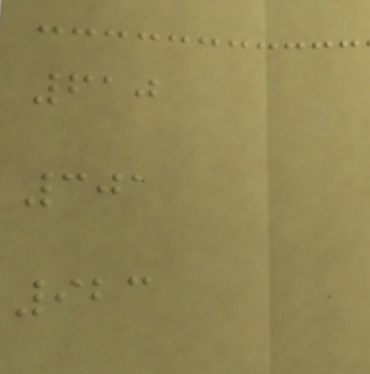610
301
923
